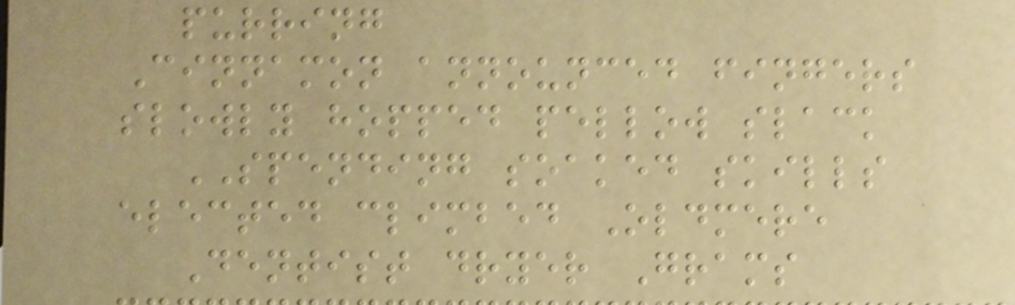purring
Cinnamon announced fingers
slowly hopped pellow slack
SPENDING soaked skills
elected climbed Oldmere
Dentist dryer Grams
